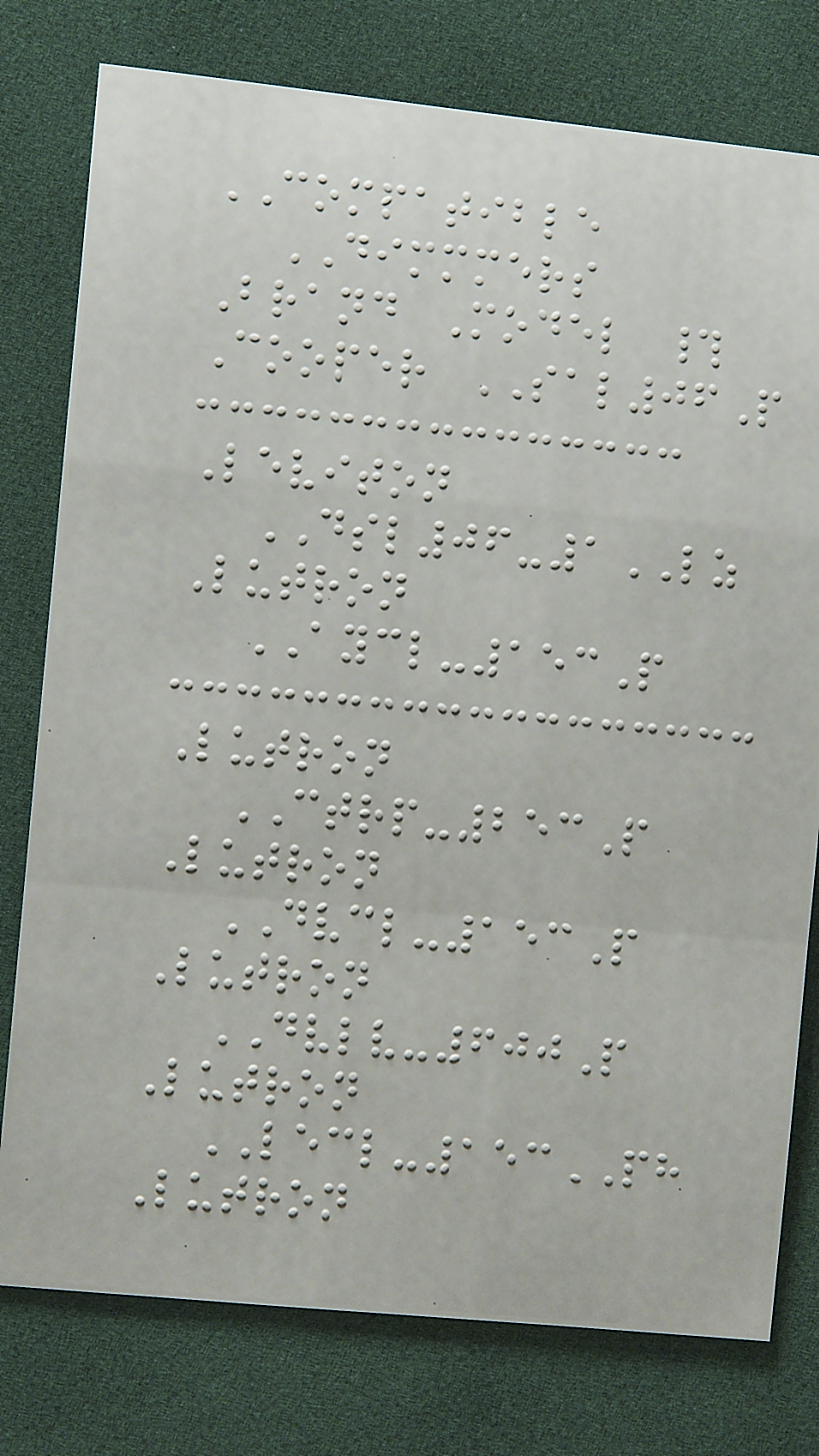COMPATIBLE
DIMMMERS
Brand Model #
Cooper SAL06P
Leviton
DSL06-1LZ
Lutron
AYCL-153P
Lutron
CTRP-253P
Lutron
DVCL-153P
Lutron
DVLV-600P
Lutron
LECL-153PH
Lutron
